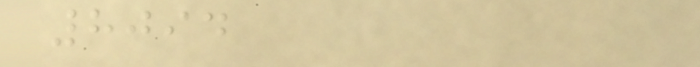8094
